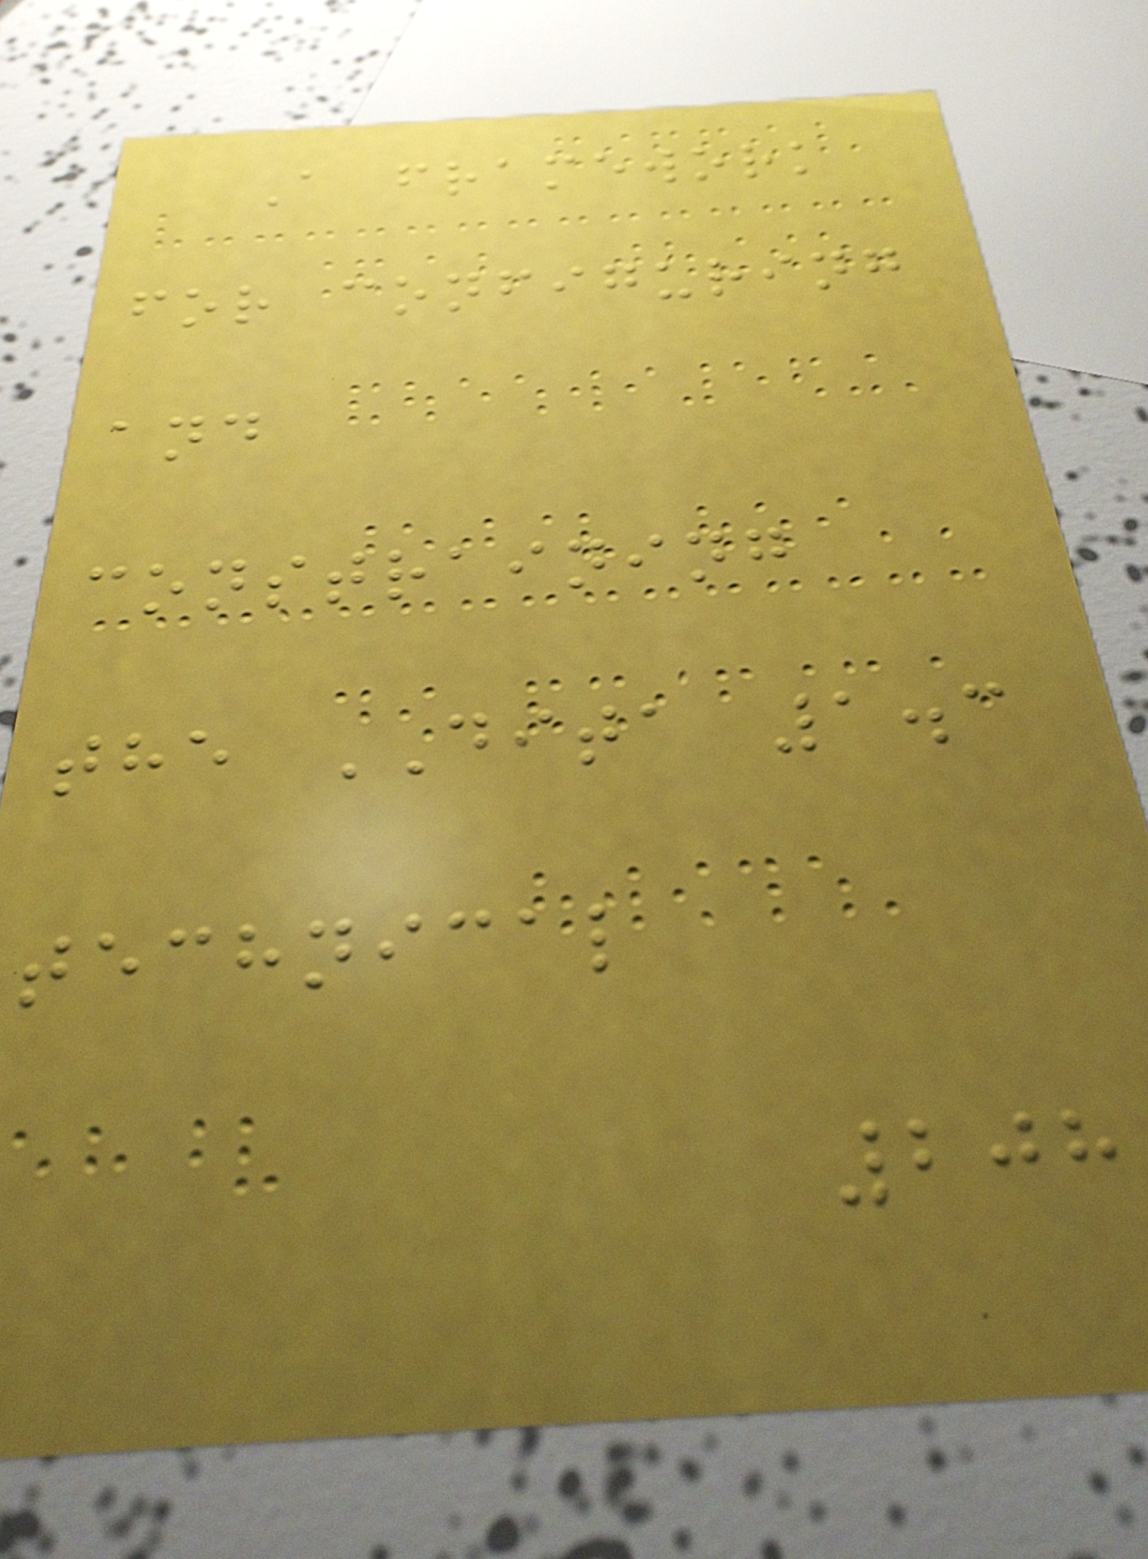A framework
for configuring
and
constraining
the DITA 1.3
technical
208
